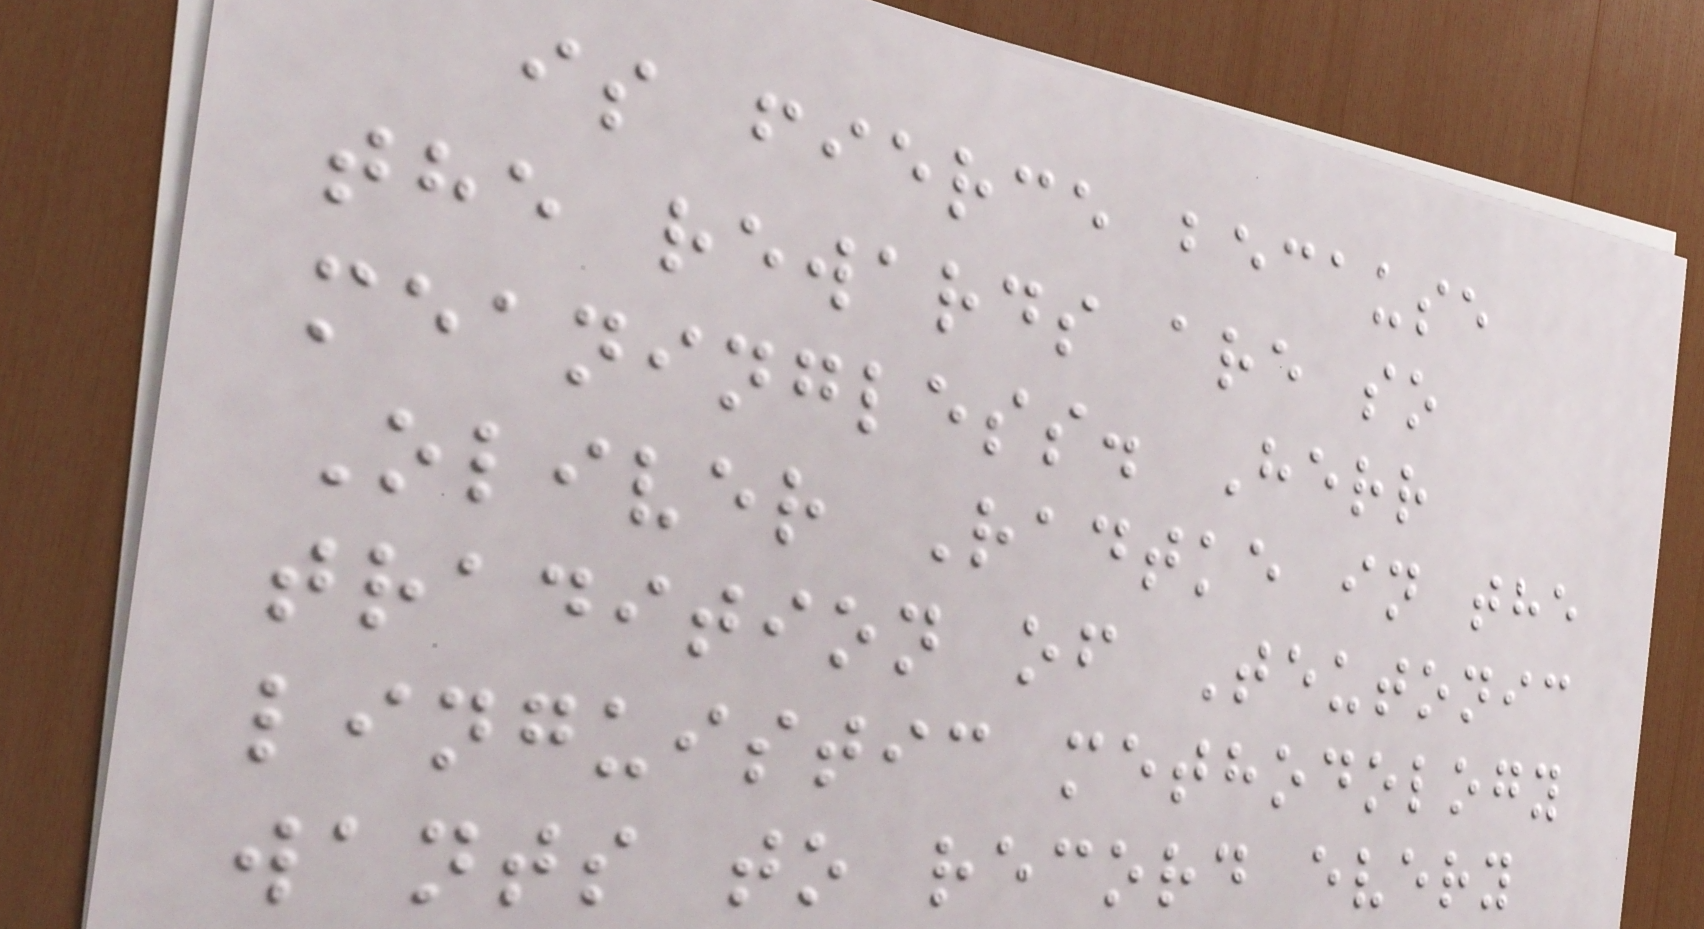is fierce because
the rewards are so
meaningless. Herr
Oliver Radtke in the
tradition of Teutonic
linguistic methodology
wants to record every
